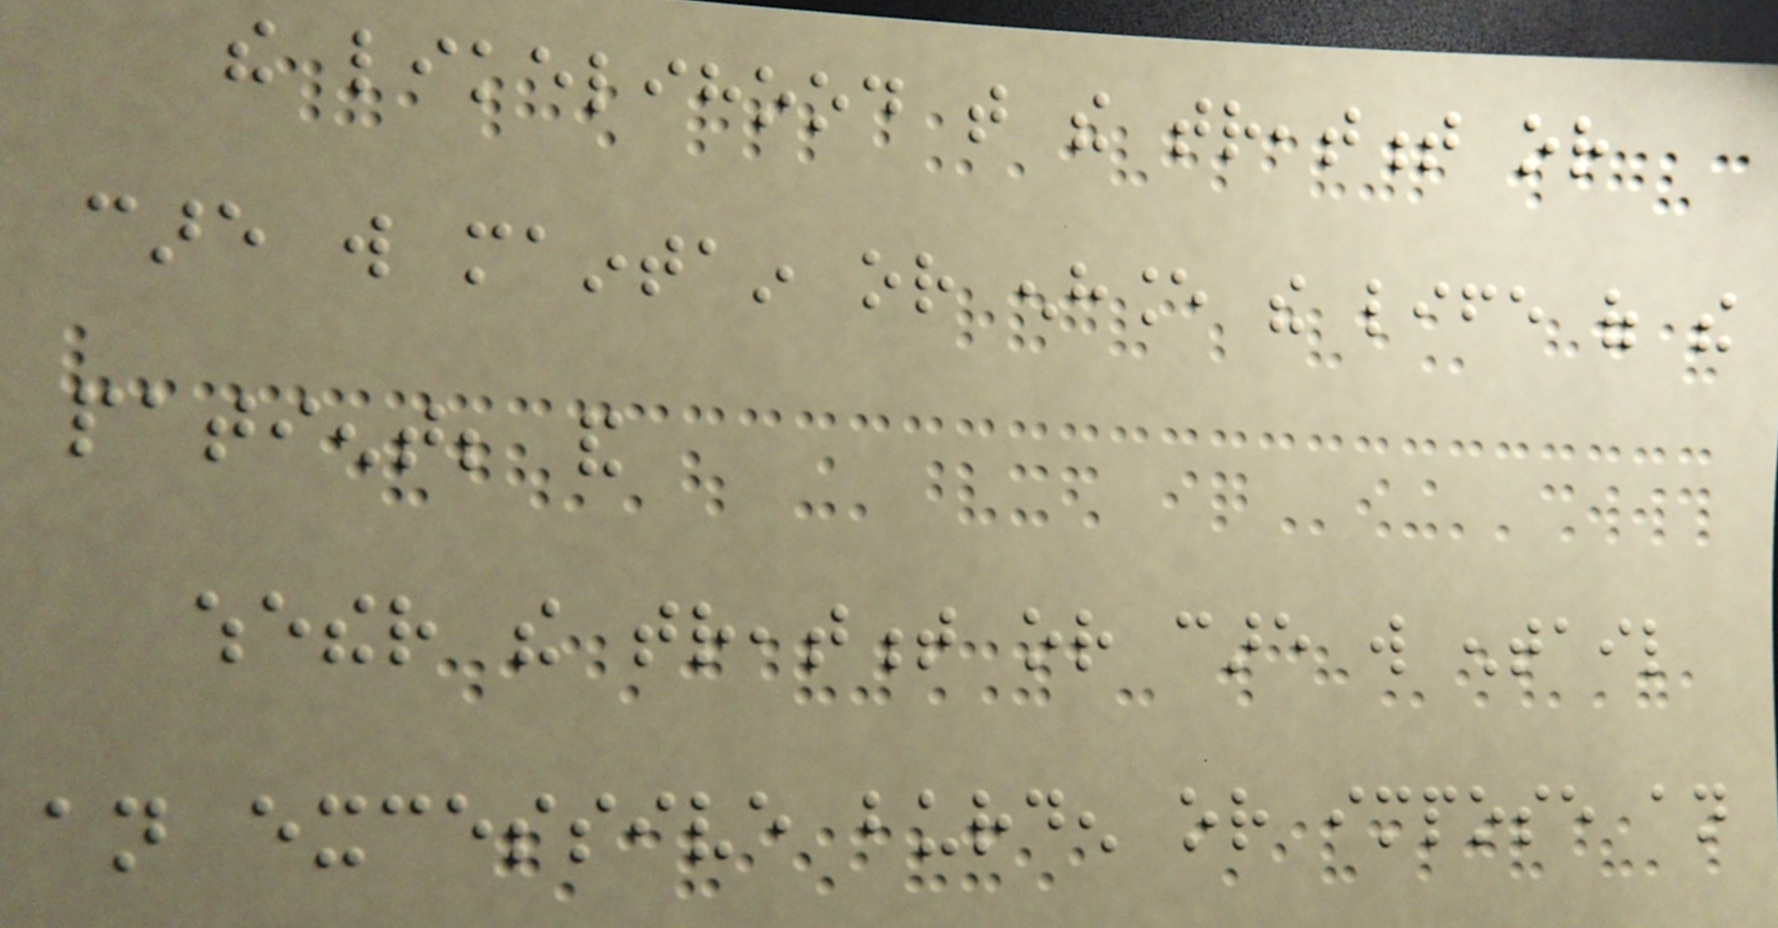the likelihood that the treatment or
care will maintain or enhance the life of the
patient; and
whether the treatment or care will entail
an excessive burden or impose an
